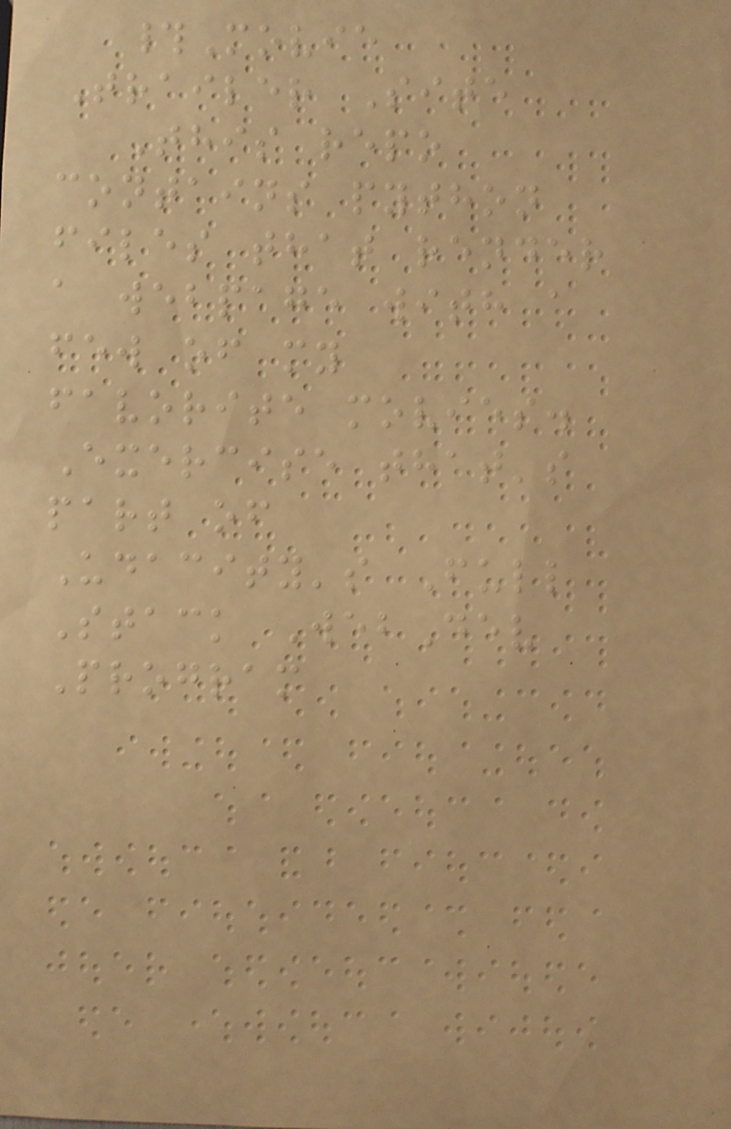#Movie
Trailer Site
This repo
contains python
files that render
a webpage with a
few of my
favorite movies.
Exercise that's
part of
Udacity's Full
Stack WebDev
Program
